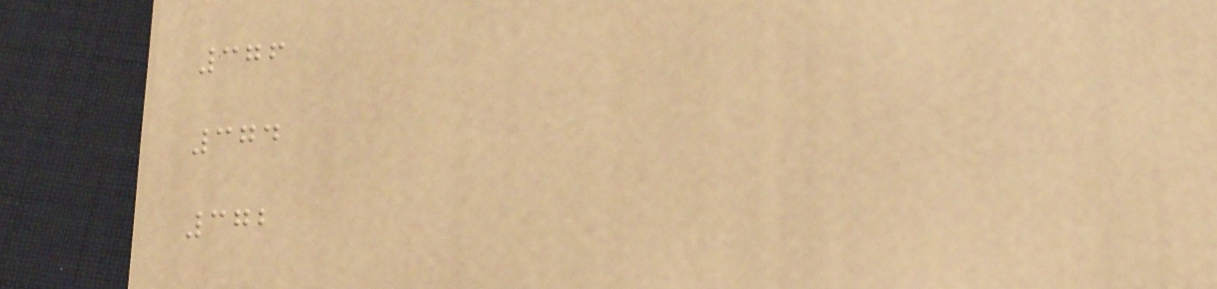376
374
372
